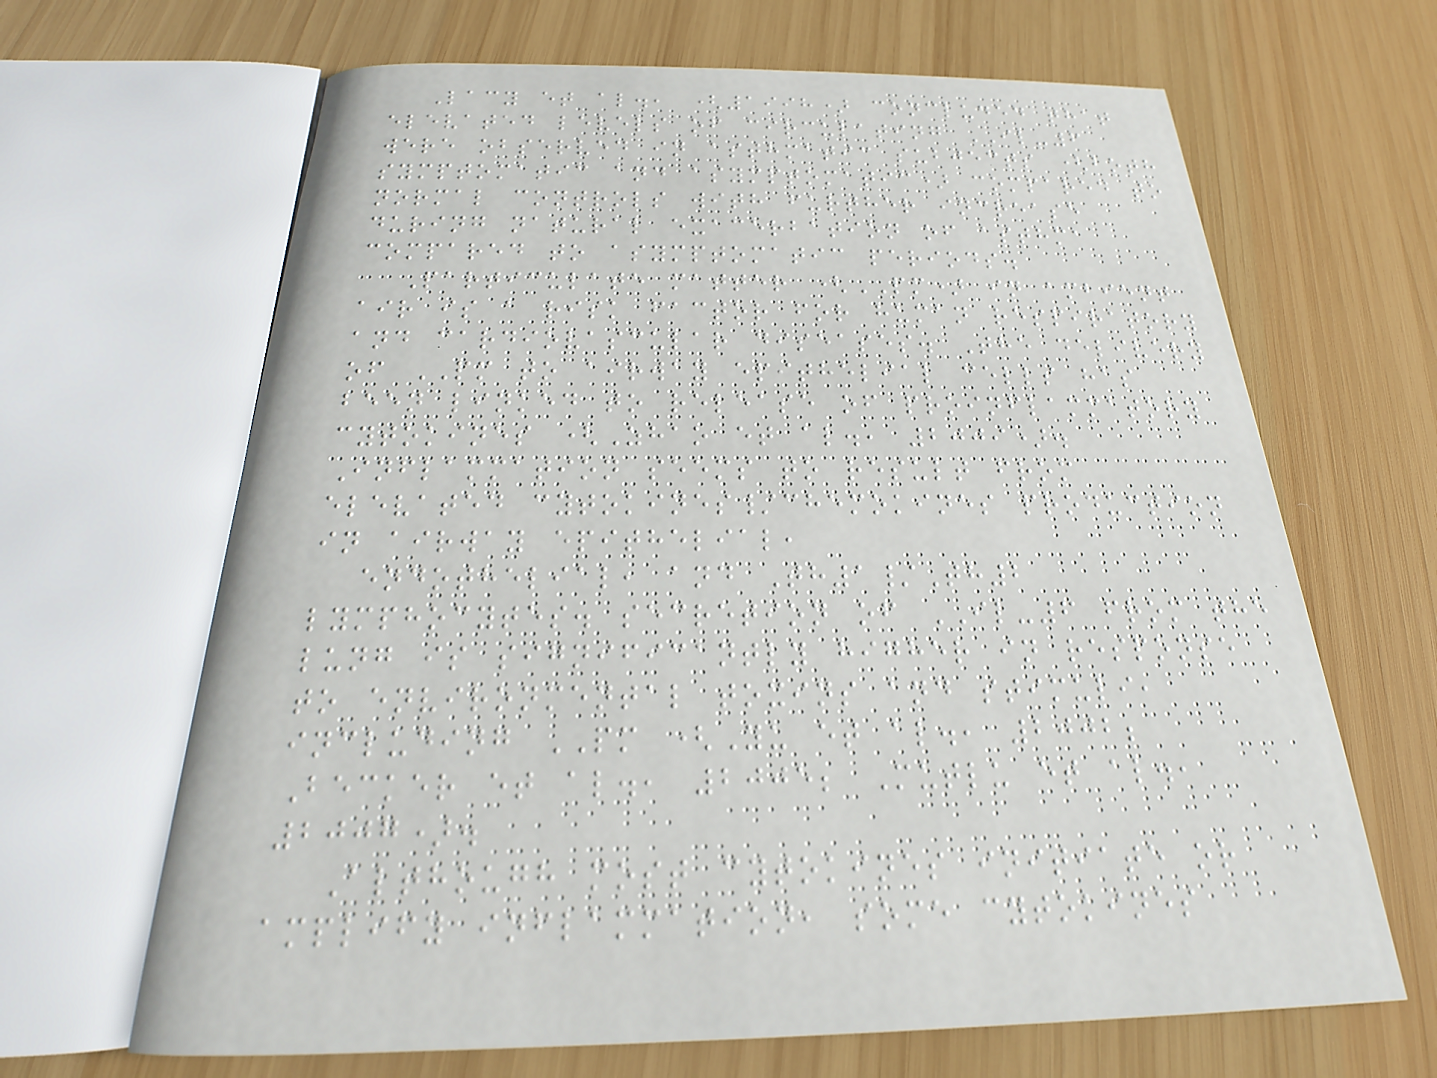Lacy et al., (1998) concluded that
elevated levels of circulating IL-6
were observed in asthmatic subjects (both
symptomatic and asymptomatic) compared to
normal controls with further increase
during natural exacerbation of asthma
compared to asymptomatic periods.
Particulate matter (PM) in ambient
air is a risk factor for human respiratory
and cardiovascular diseases. The delivery
of PM to airway epithelial cells has
been linked to release of proinflammatory
cytokines (Zhao et al., 2009).
Inflammation seems to result from
elevated cytokines/chemokines production
in airway epithelial,
endothelial, and Th1/Th2
lymphocytes. secretion of IL-6 from the
lung is significantly higher in response
to environmental toxins and stimuli,
including PM (Yu et al., 2002;
Becker et al., 2005; Mutlu et al.,
2007).
Although most cytokines initiate or
amplify inflammation, some cytokines
